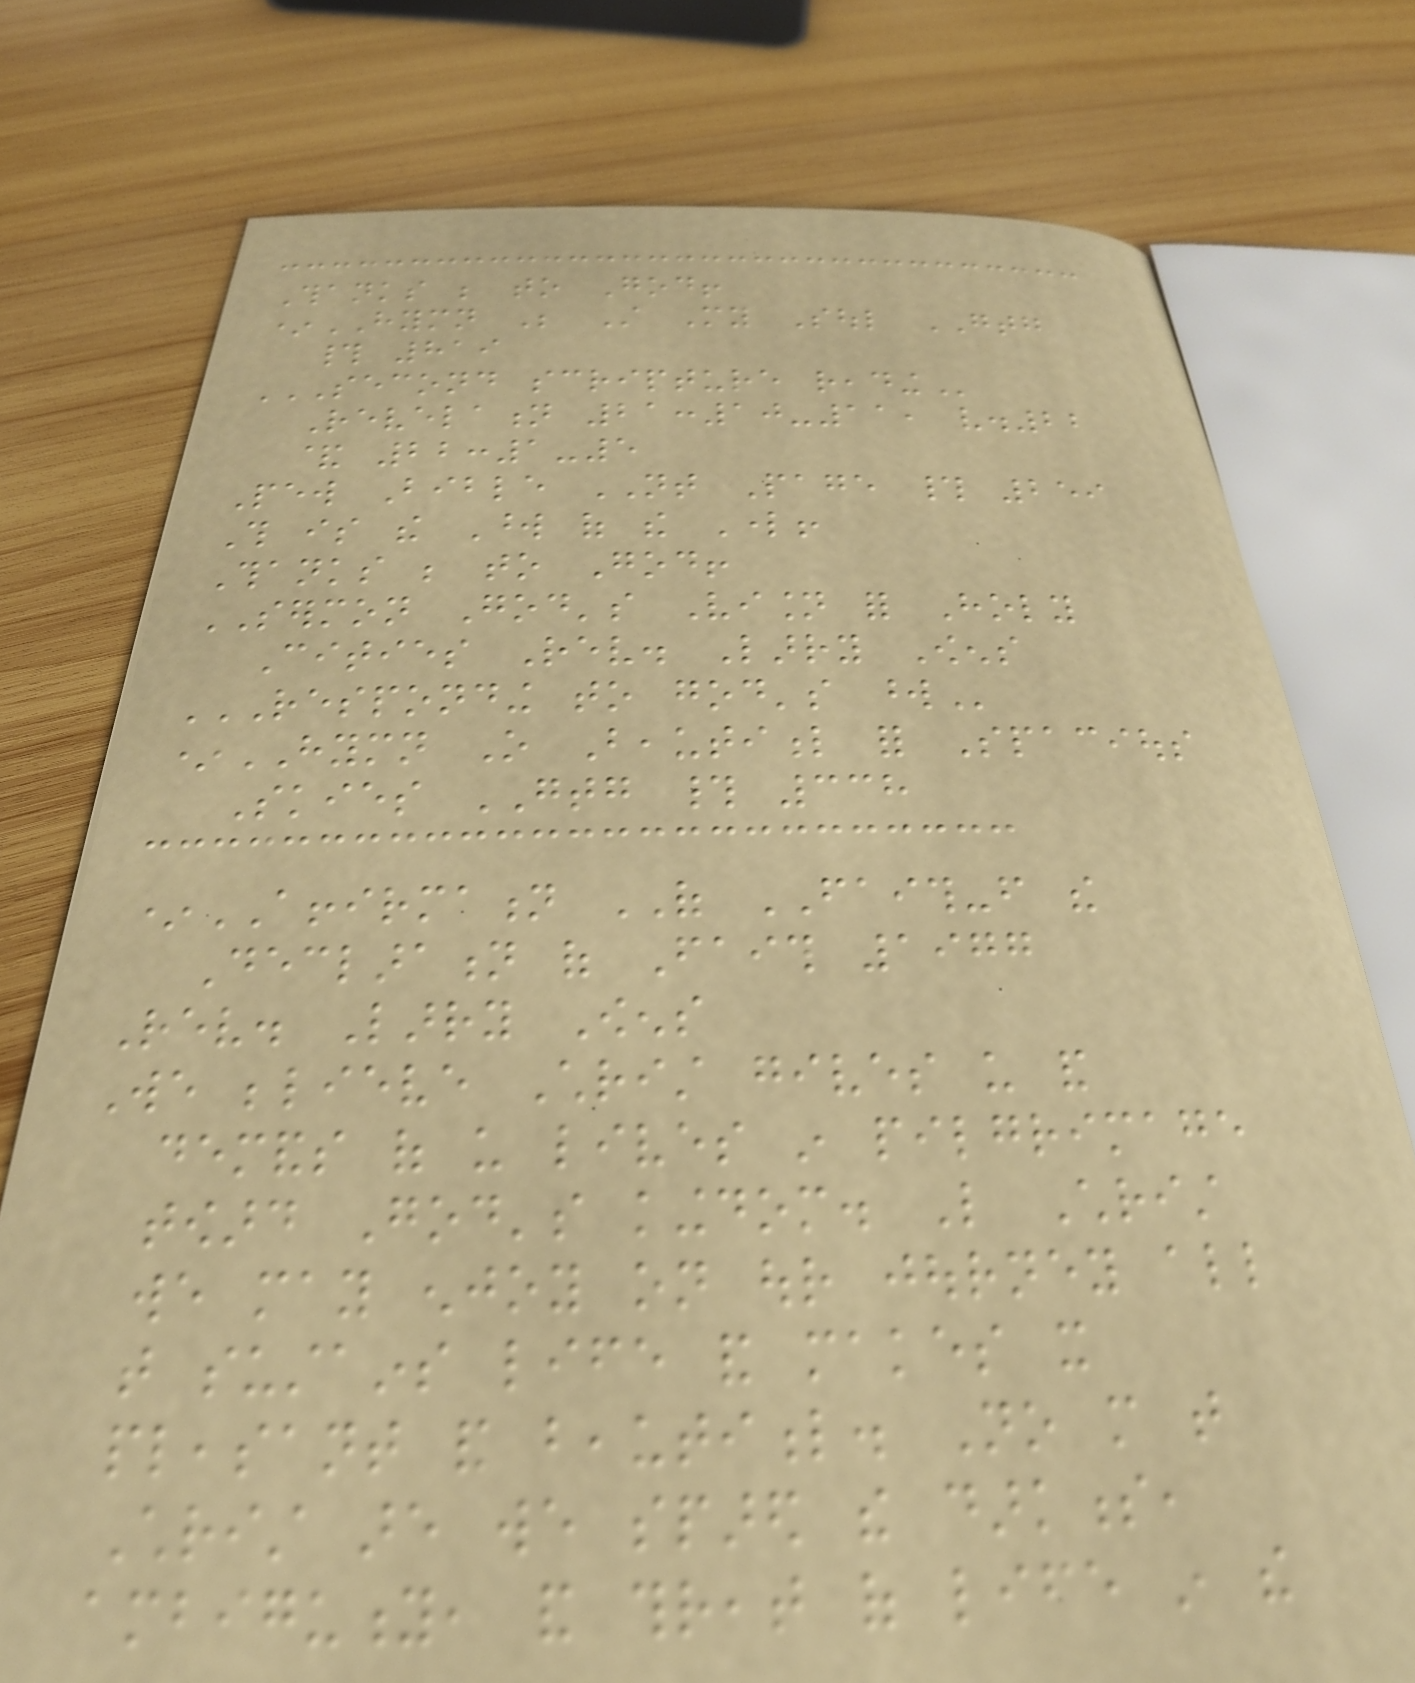Thanks be to God!
*HYMN Be Still My Soul GTG
# 819
SECOND SCRIPTURE READING
Revelation 21:10-11, v.22
& 22:1-5
Pew Bible NT Page # 259
This is the Word of the Lord!
Thanks be to God!
SERMON God's Vision for Holy
Cities Rev. Larry Owens
RESPONDING TO GOD'S WORD
*HYMN O Beautiful for Spacious
Skies GTG # 338
*AFFIRMATION OF FAITH-from the
Declaration of Faith 1977
Rev. Larry Owens
We believe Christ gives us and
demands of us lives in pilgrimage
toward God's kingdom. Like Christ
we may enjoy on our journey all
that sustains life and makes it
pleasant and beautiful. No more that
Christ are we spared the darkness,
ambiguity, and threat of life in the
